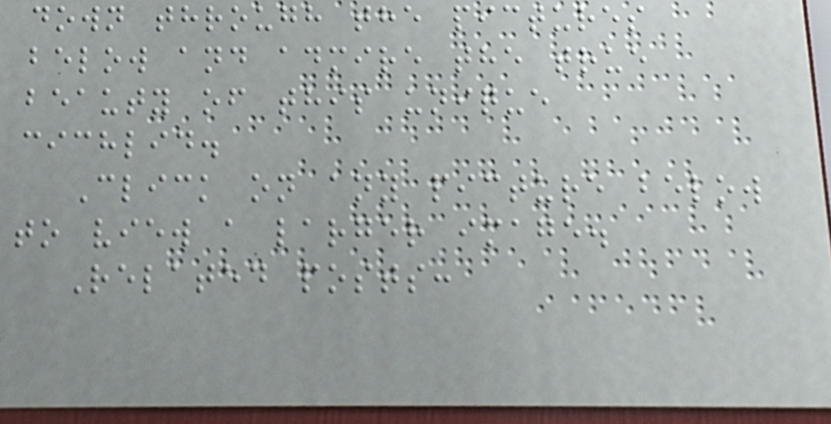down through the pictures
below and admire the true
beauty of this unique
cichlid.
Click on any picture below
to view a larger image.
Related posts:
